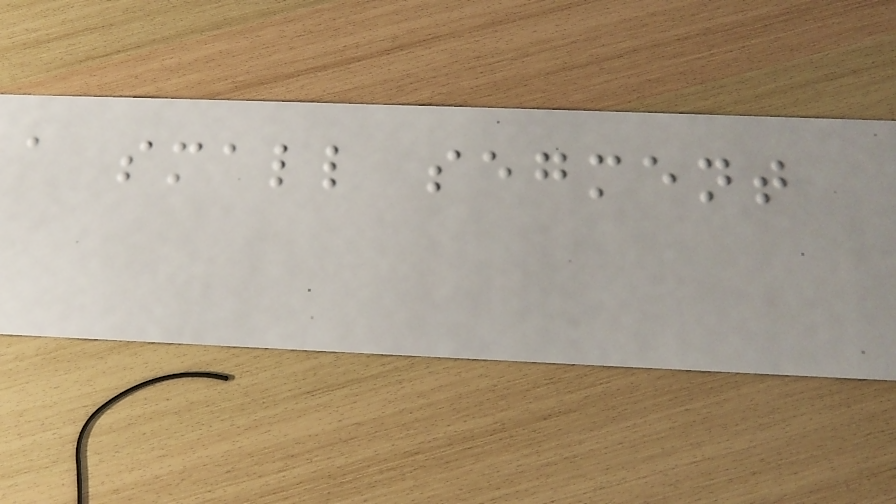a small segment
